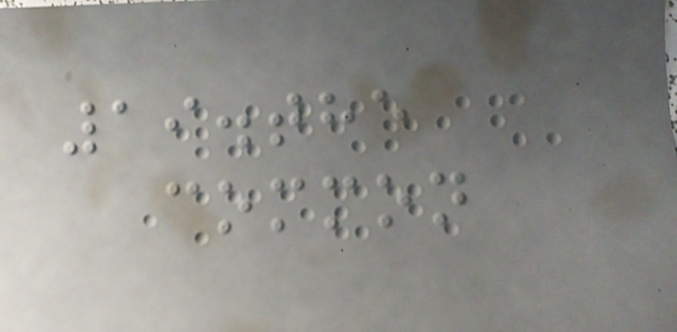19.the
common
